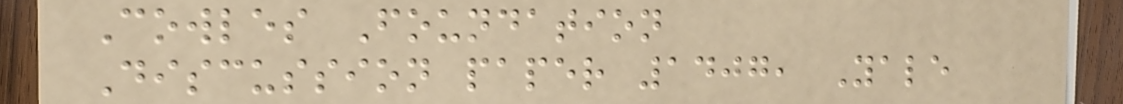Cowles Foundation
Discussion paper 1407, Yale
